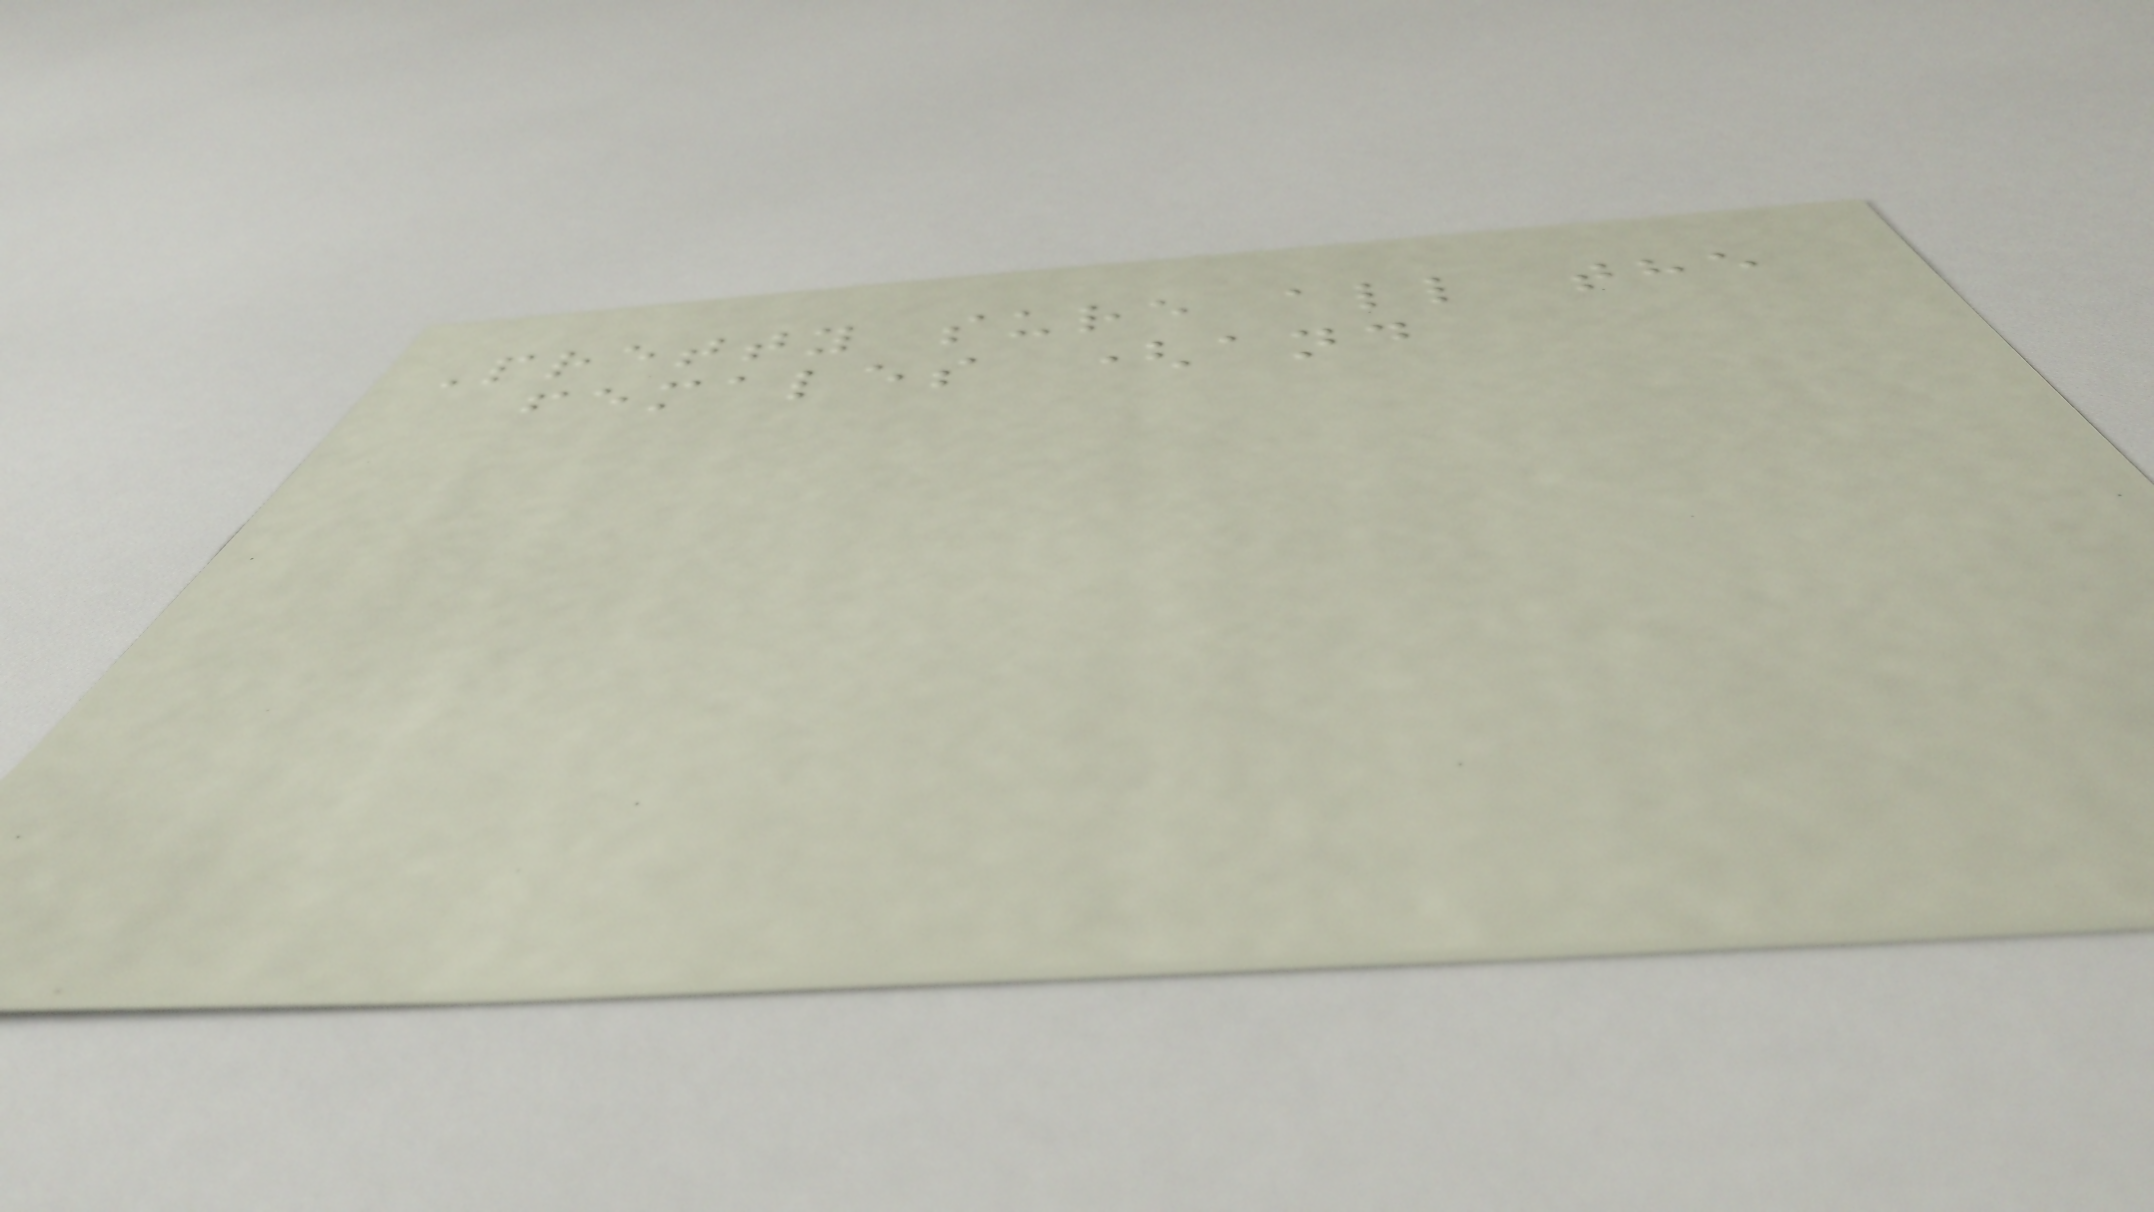Pretty sure all the
females (and
